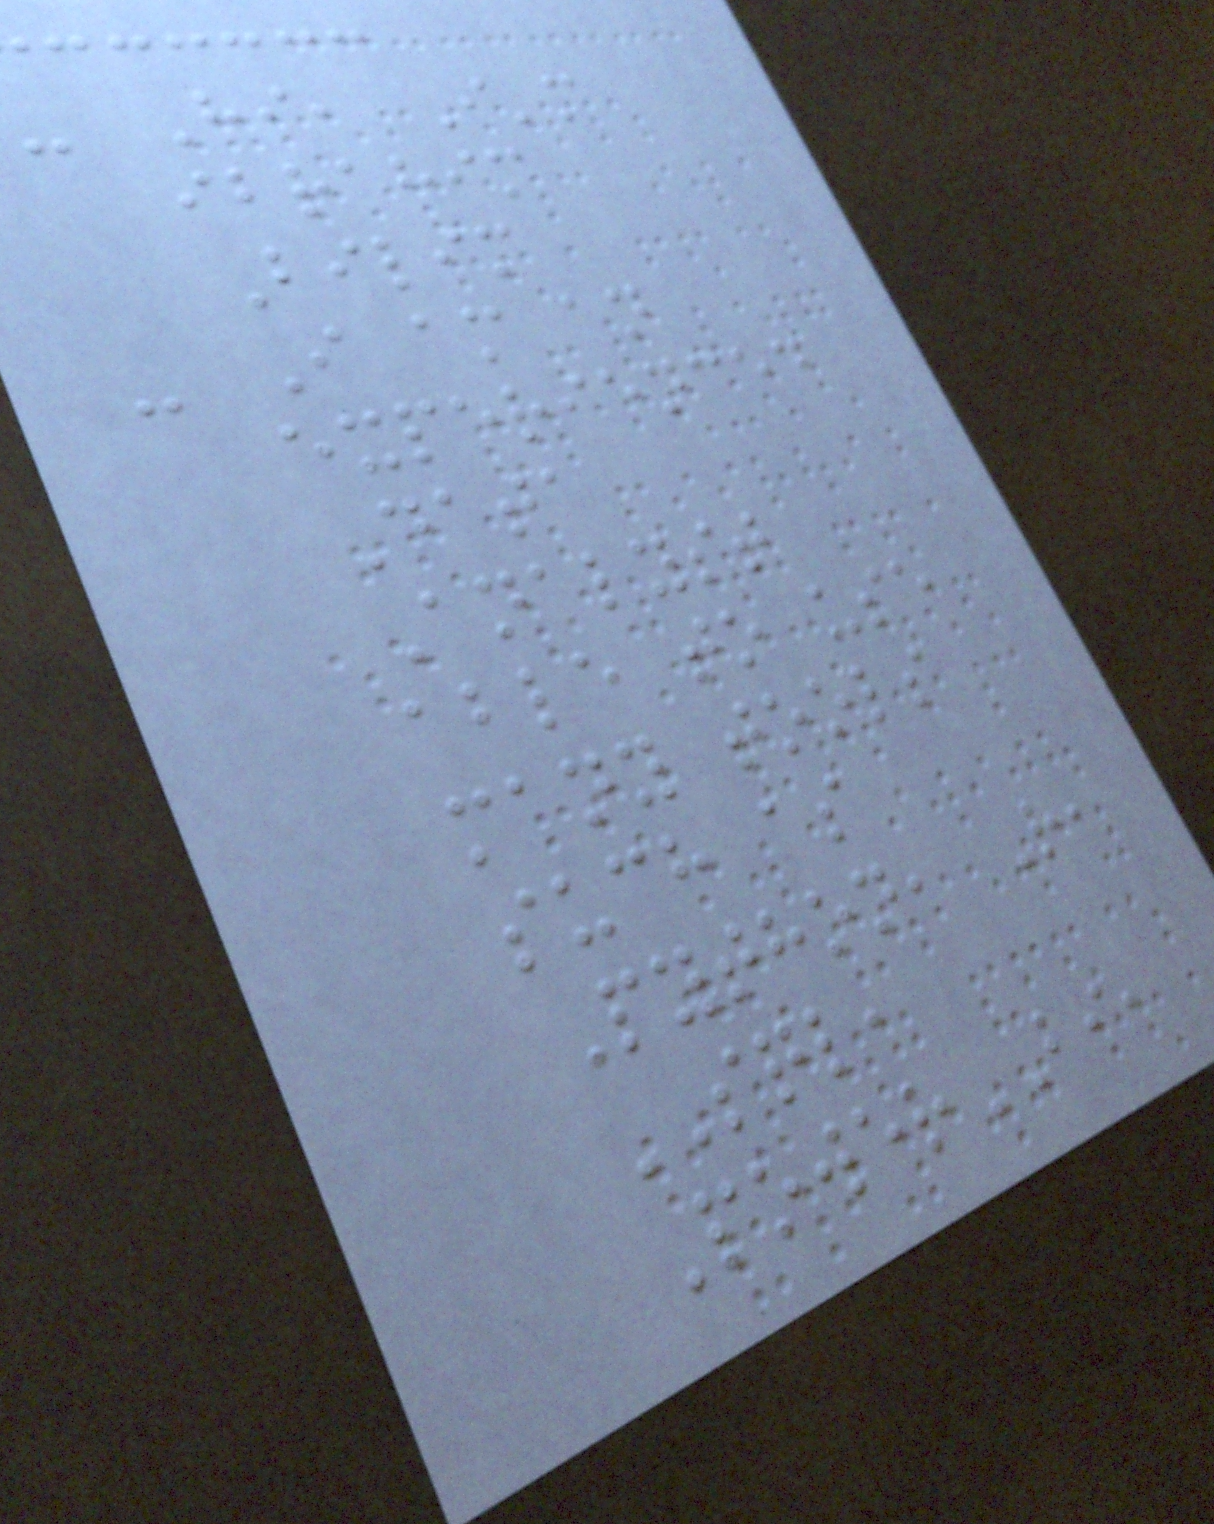- Hi, I'm
ibrahim
Bilim
- I am an
experienced
Data
Analyst
able to use
many tools
such as
Python, R,
SQL,
PowerBI,
